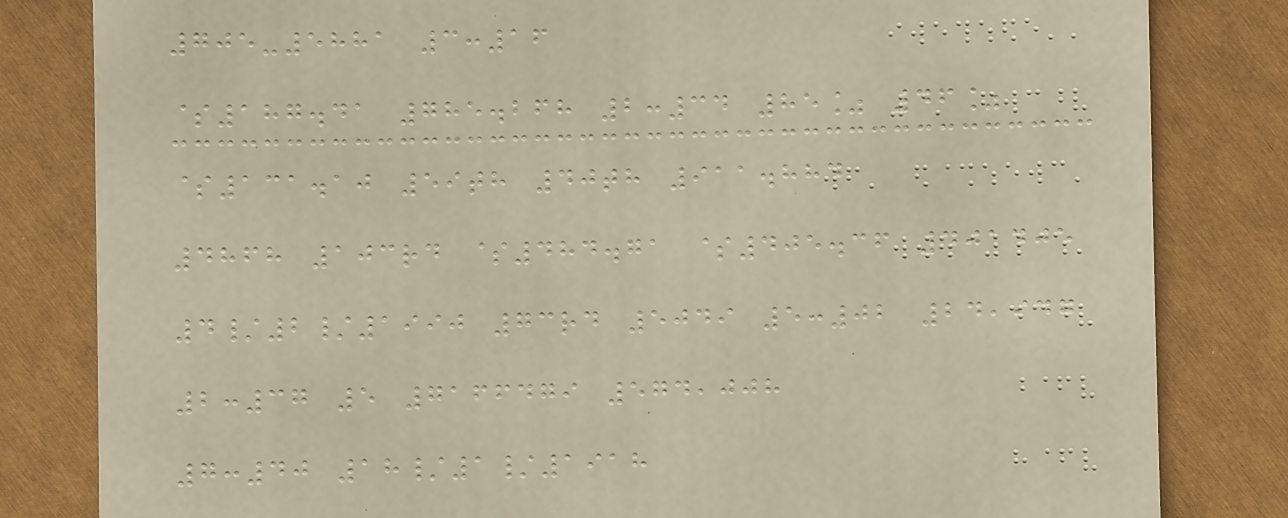705-5881 3:16
$187.41 785.268 2:34 85% 46%
$131.10 59th 40th 911.884
4868 103rd $484.71 $405.36 401405
4/2/1990 73rd 5049 5:02 24,947
2:37 5 7166479 574,008
7:40 18/1/1918
